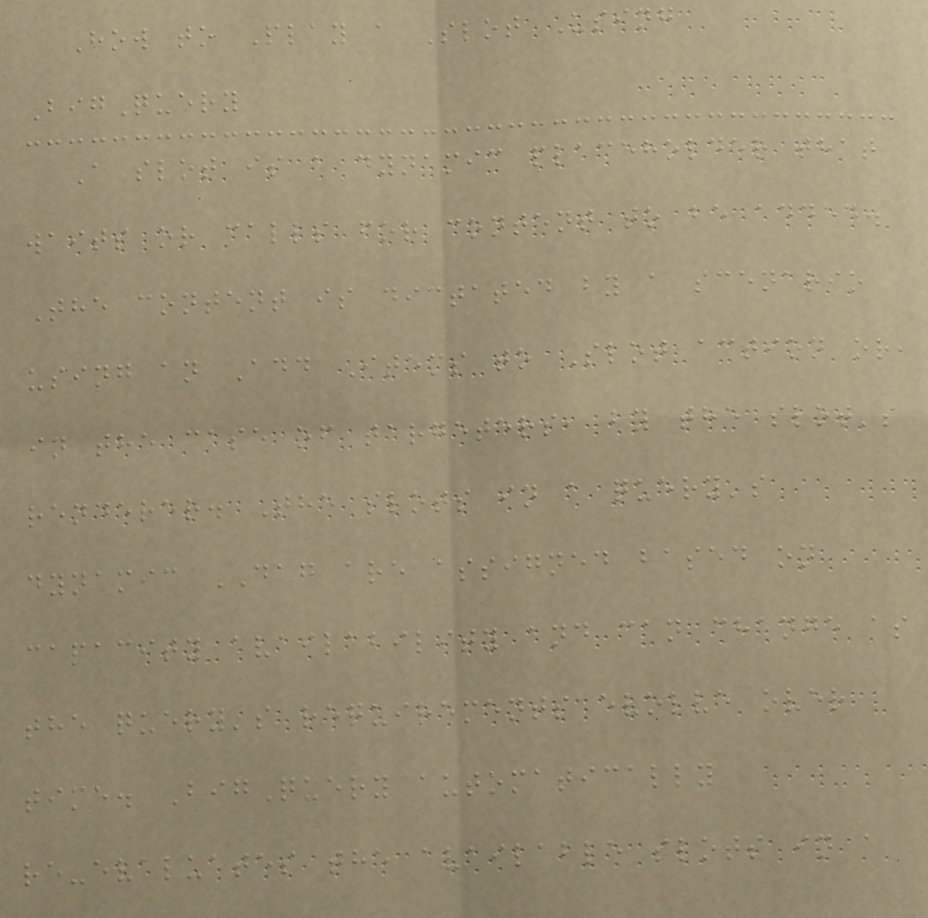How to Play a Slot Using
BigQuery
A slot is a dynamic placeholder that
waits or calls for content to be added.
The content is dictated by a scenario
using an Add Items to Slot action or,
in the case of targeters, by the slot's
renderer. The slots in a query's
dynamic DAG are assigned based on
capacity availability and can change as
the query's requirements evolve over
time. BigQuery automatically
re-evaluates the available slots in a
